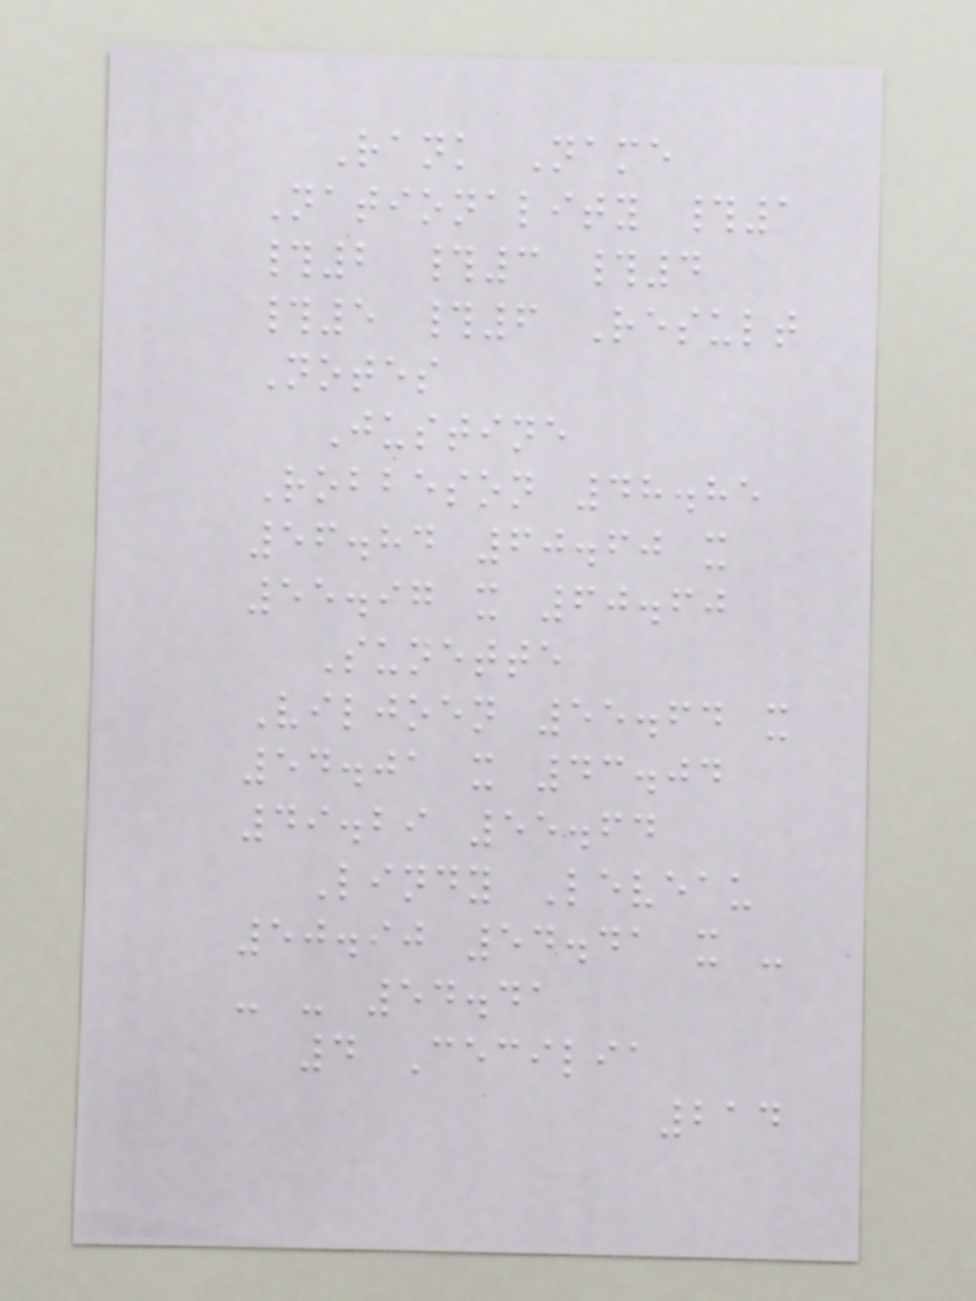Rank Name
Nationality #1
#2 #3 #4
#5 #6 Result
Notes
Justine
Robbeson 48.85
56.84 60.60 x
55.97 x 60.60
Sunette
Viljoen 55.64 x
54.01 x 43.04
49.29 55.64
Lindy Leveau
50.90 54.41 x -
- - 54.41
4 Cecilia
214
